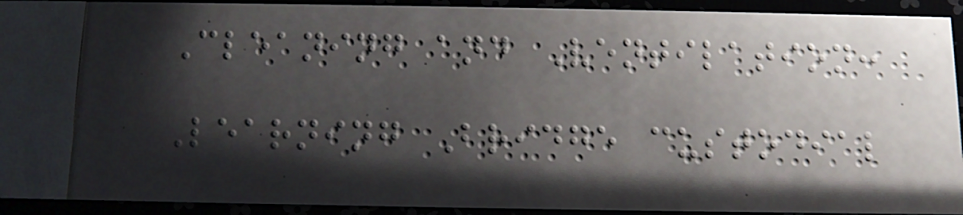Cleaning and Ventilation:
Learning Bridge custodial
